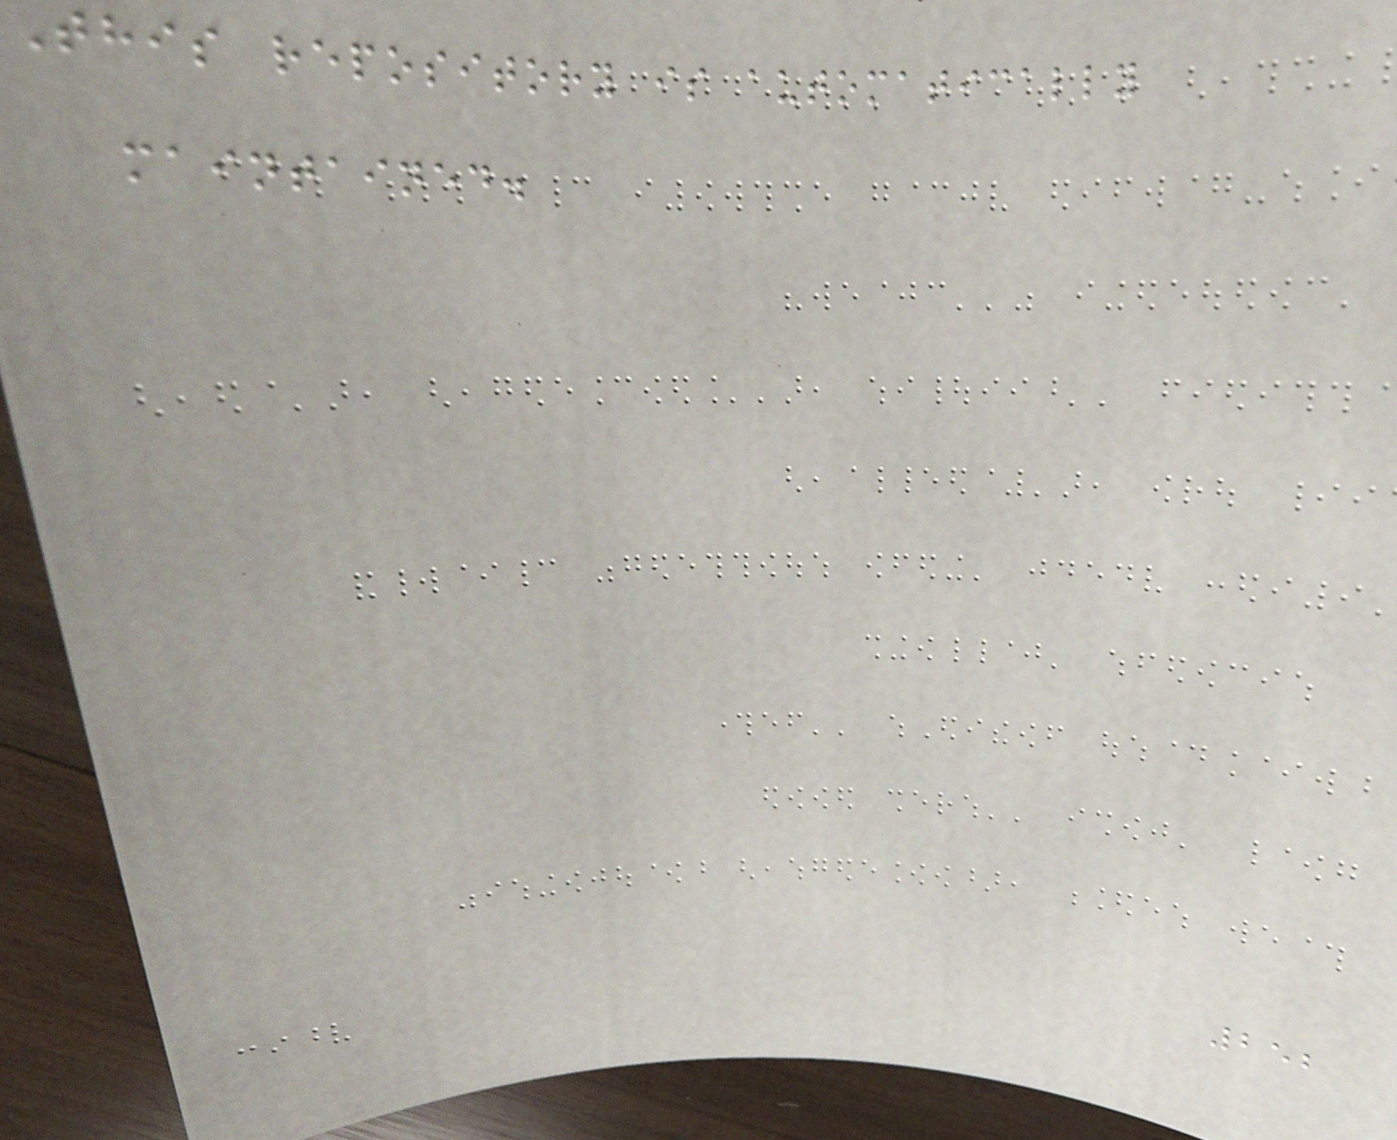This repository is automatically
maintained.
252
